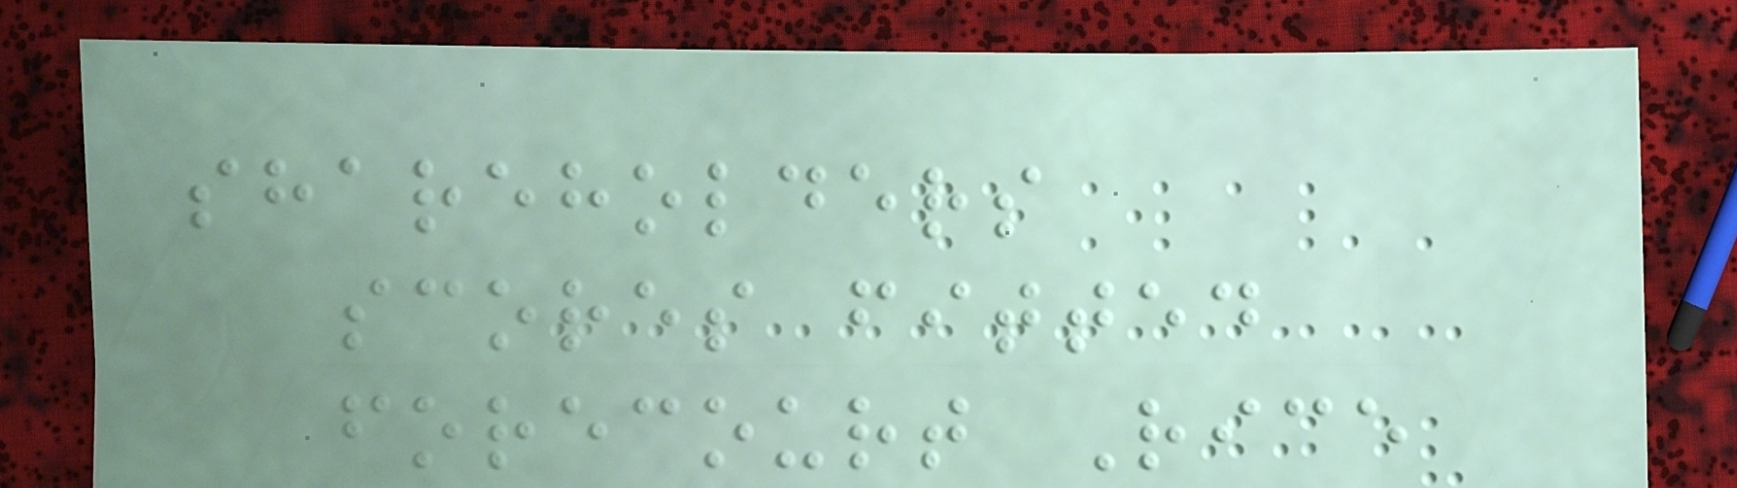shareholders
scores fitted
forecourt Rice
